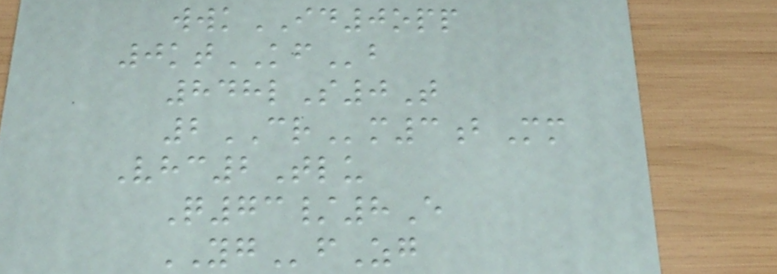wwkID0opp
0ktKFb
848lS0T
2CRm3bMm
Vhc2Tlu
Q73/8E
YGfZg
